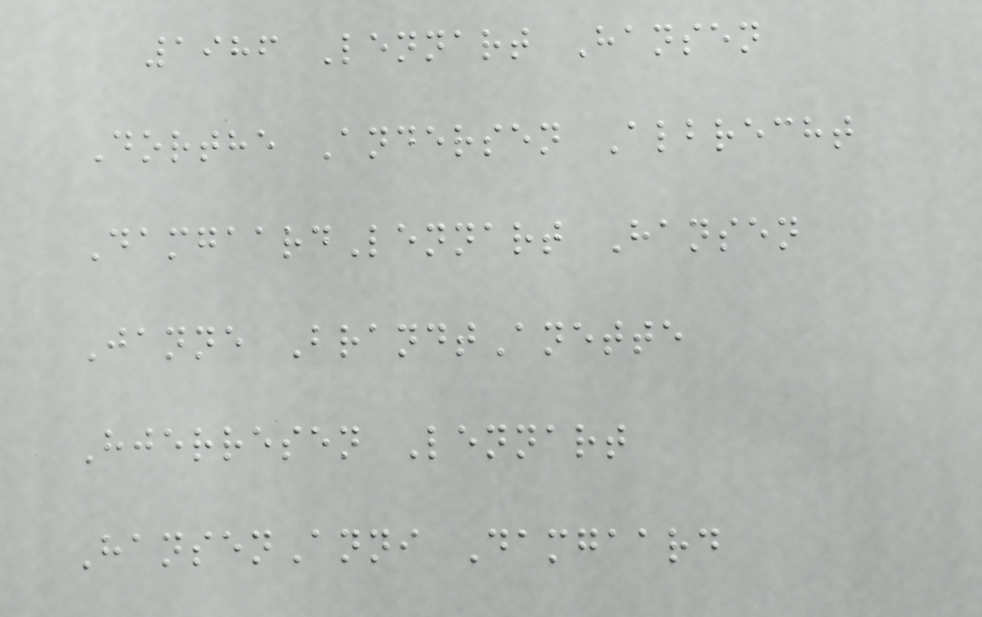1986 Lennart Hansen
Dorthe Andersen Albrecht
DamgaardLennart Hansen
Janne BrandtAnette
Hjerresen Lennart
HansenAnni Damgaard
